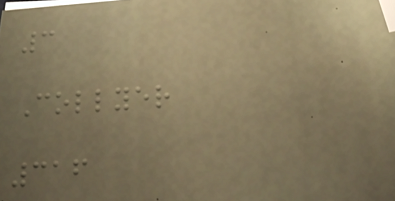3
Collyer
316
